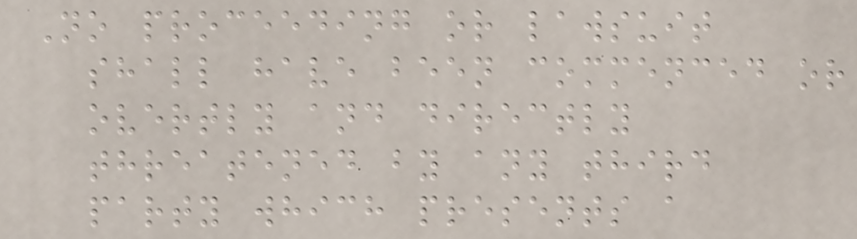No proceeding or lawsuit
shall have been commenced or
overtly and directly
threatened by any third
party which presents a
